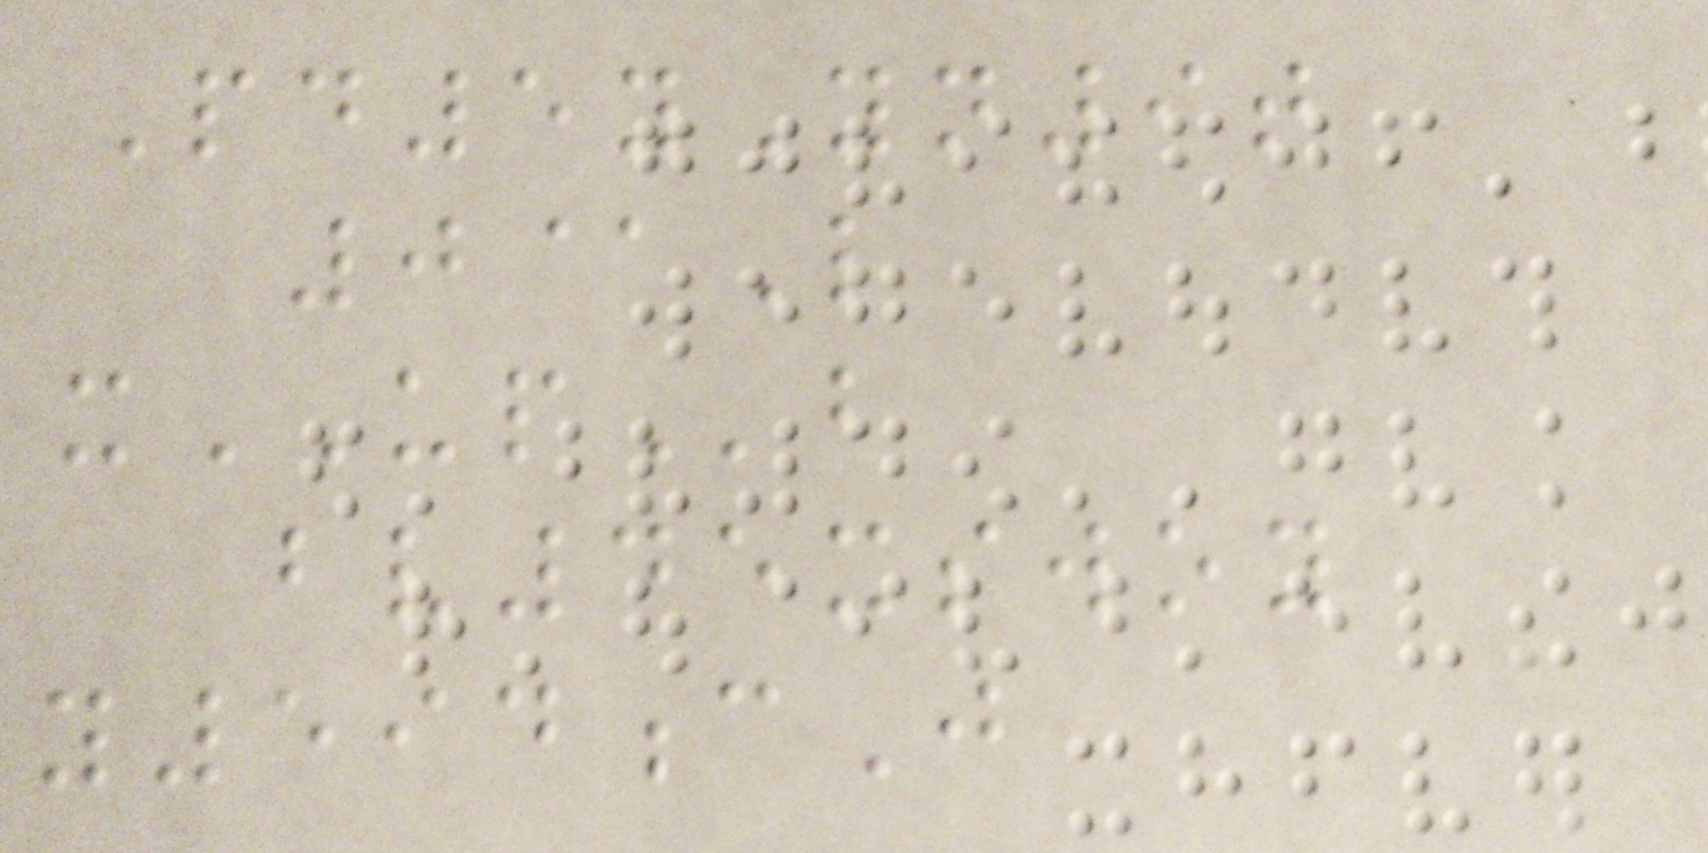Pd5yYn9t
0@L
xUPb
bv45xswoy
y594cJ
